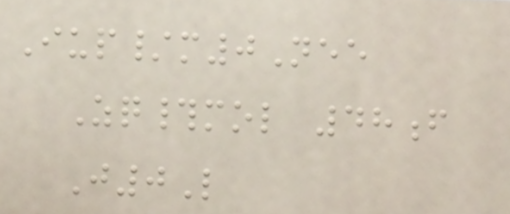Iup/m0Nee
Zq#mol 48f
J0L
